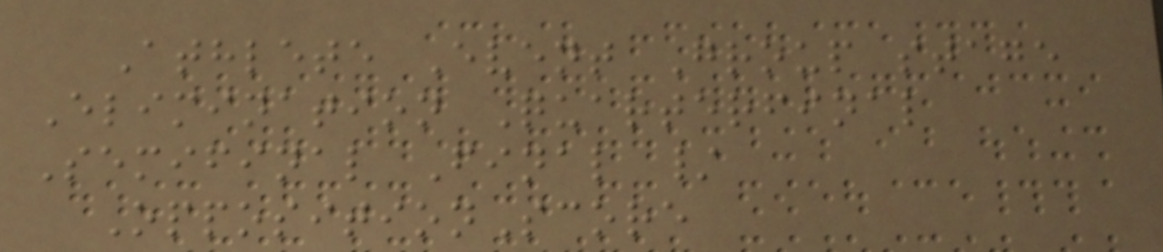Athlete Event Group stage
Elimination Quarterfinal
Semifinal Final /
OppositionScore
